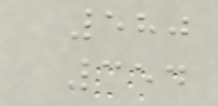580
354
